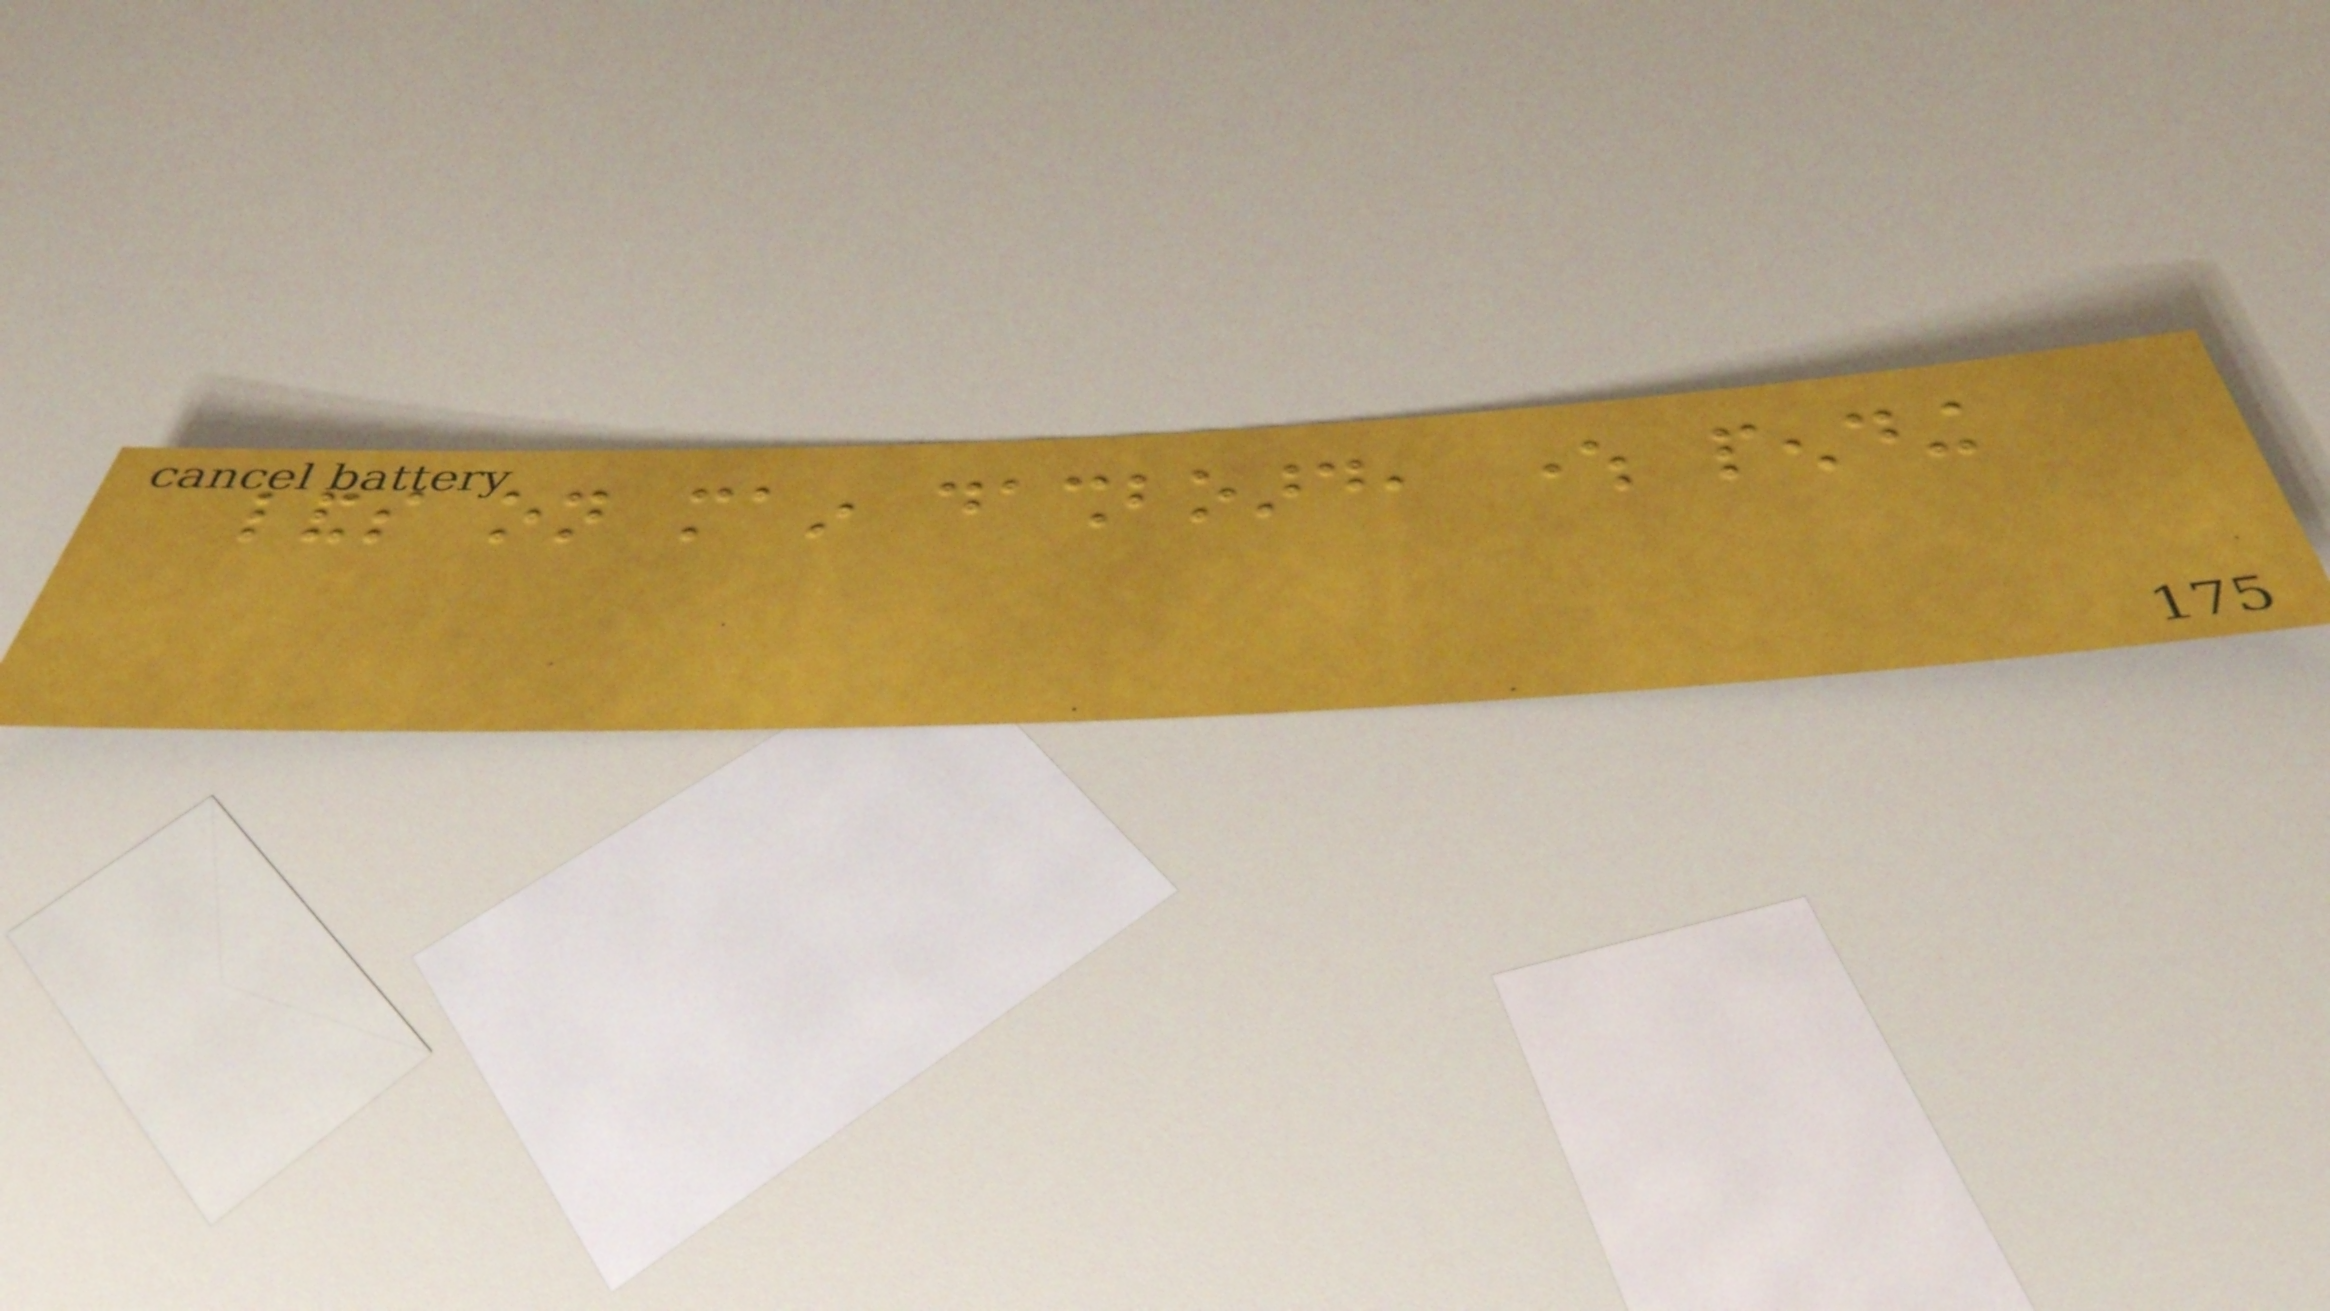lands on main dashboard, where pending
